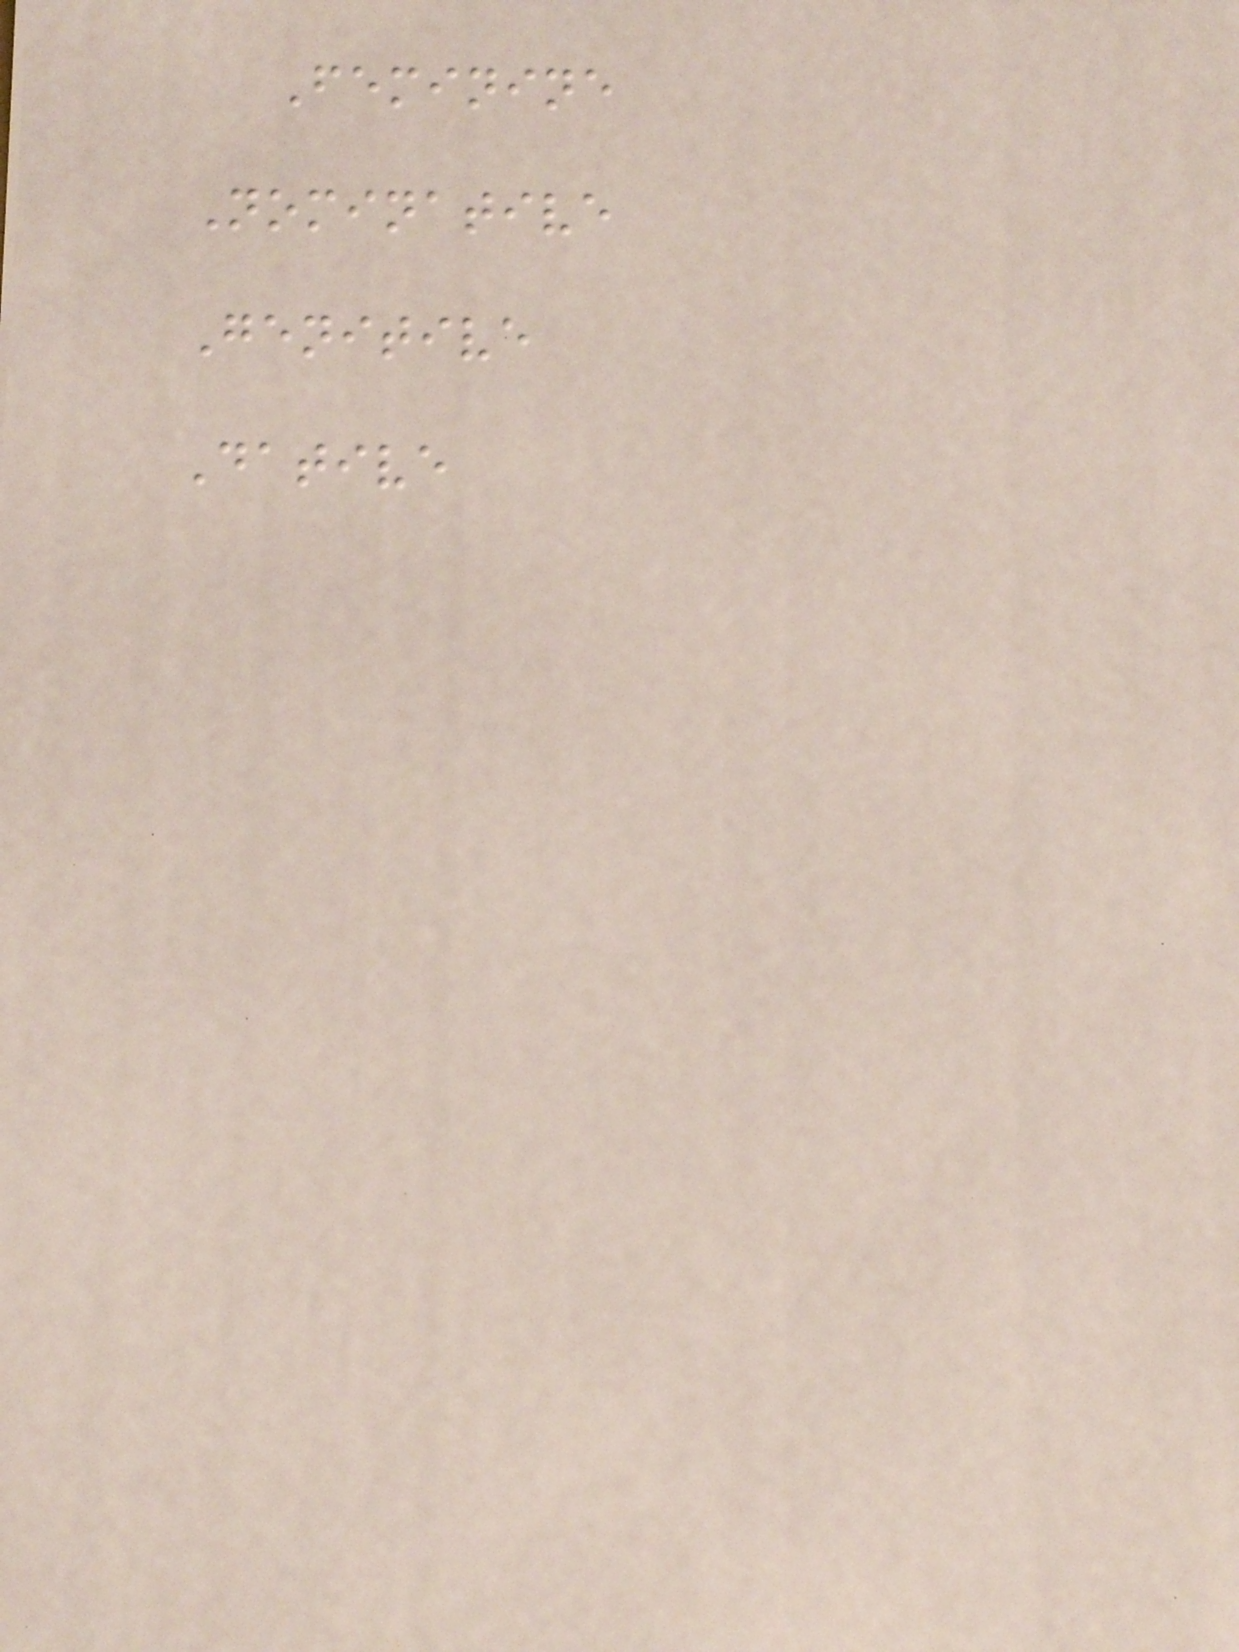Feminine
Nominative
Genitive
Dative
